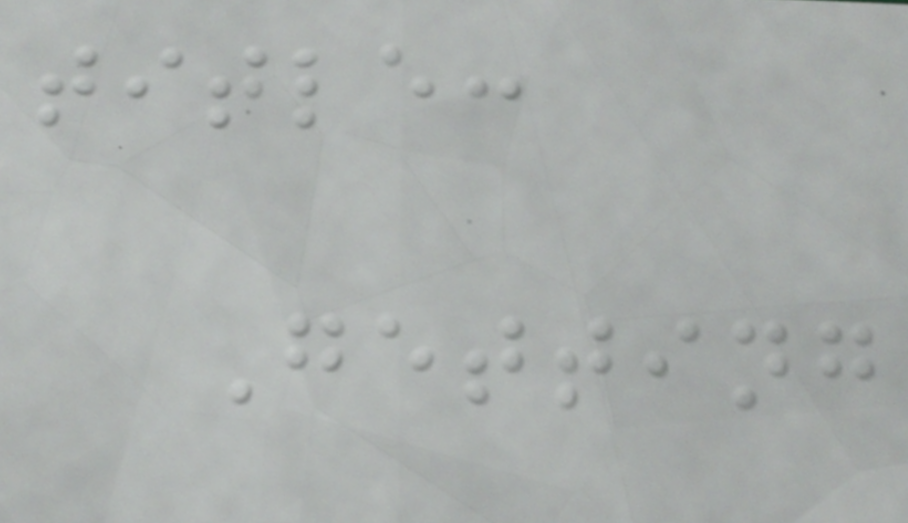title:
Getting
